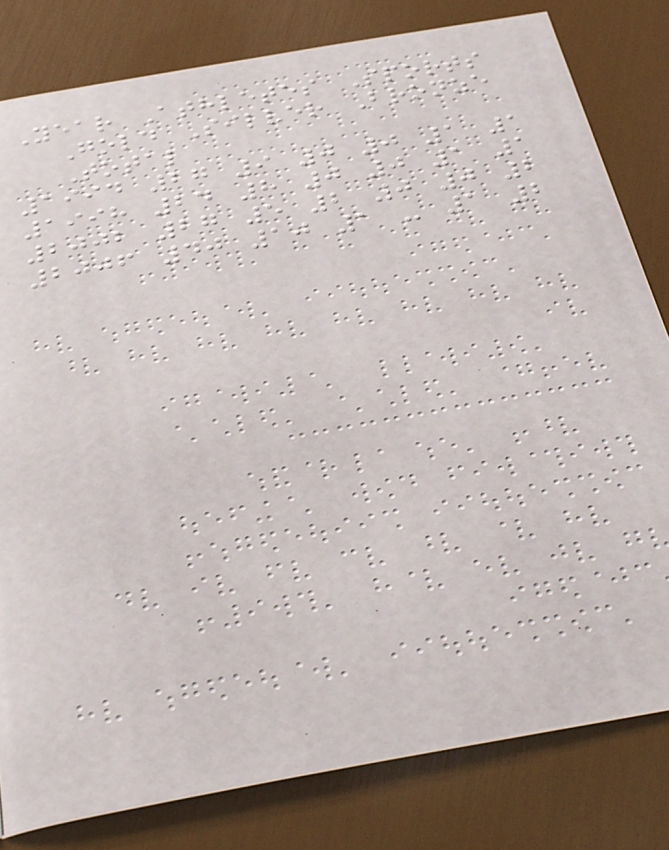Year Athletes Sports
Gold Silver Bronze
Total
1994 27 9 0 0 1 1
1998 24 8 0 0 1 1
2002 27 5 2 0 0 2
2006 40 10 1 - 1 2
